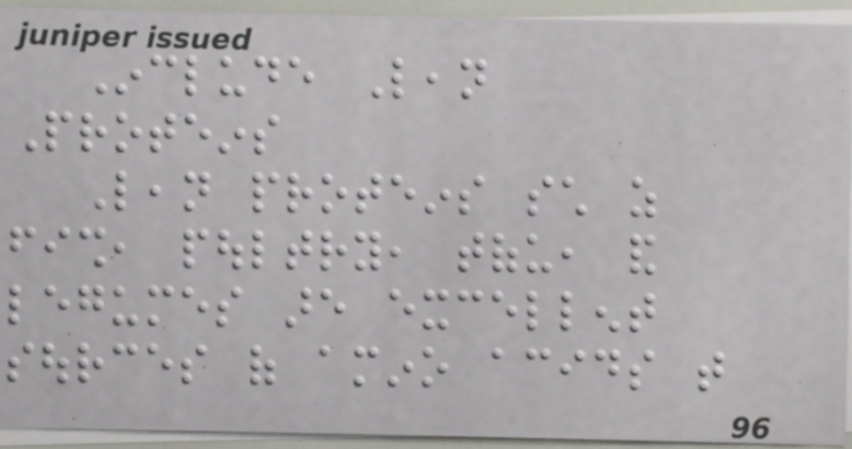Include Lean
Proteins
Lean proteins such as
fish, poultry, tofu, and
legumes are excellent
sources of amino acids that
